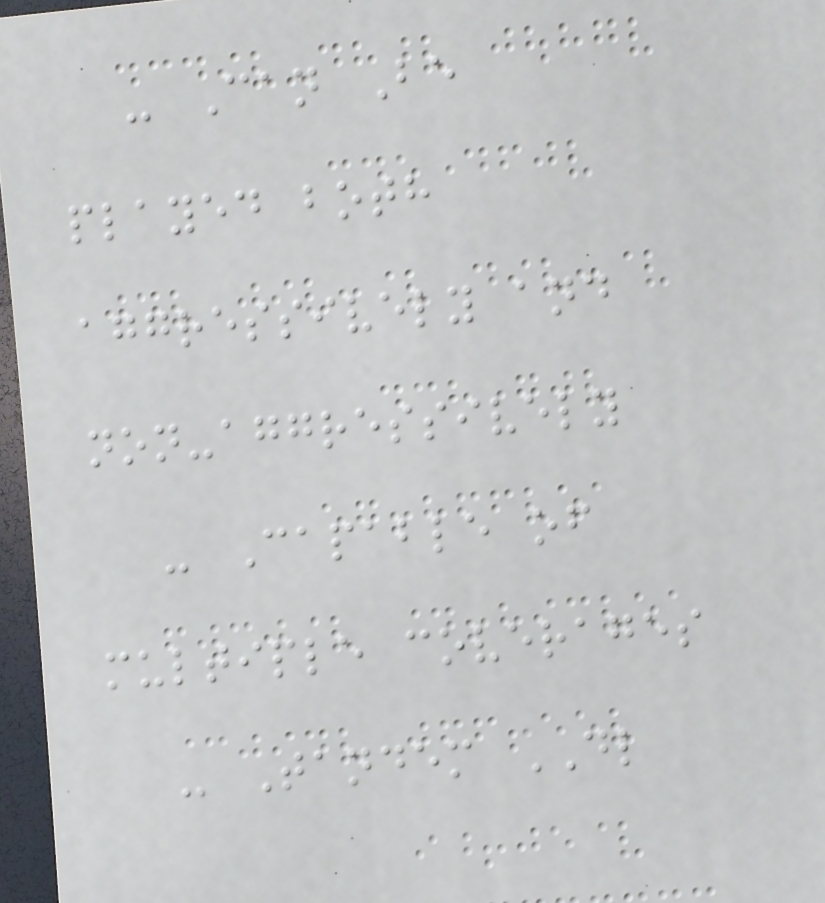- Can Be
played both
aggressively and
non-aggressively
- Capable of
multiple coverages
- Tandem DL
